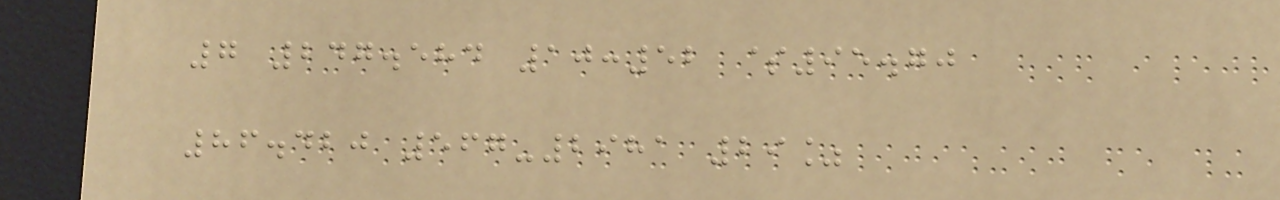7 247.584 10:52 $95.70
86.420 567-2981 29%
